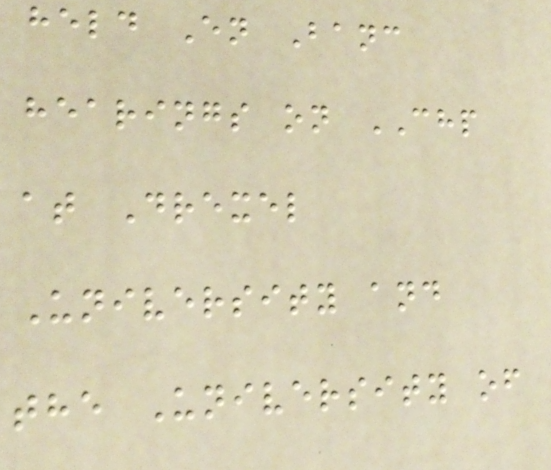held En Banc
hearings on CHP
at Drexel
University and
the University of
